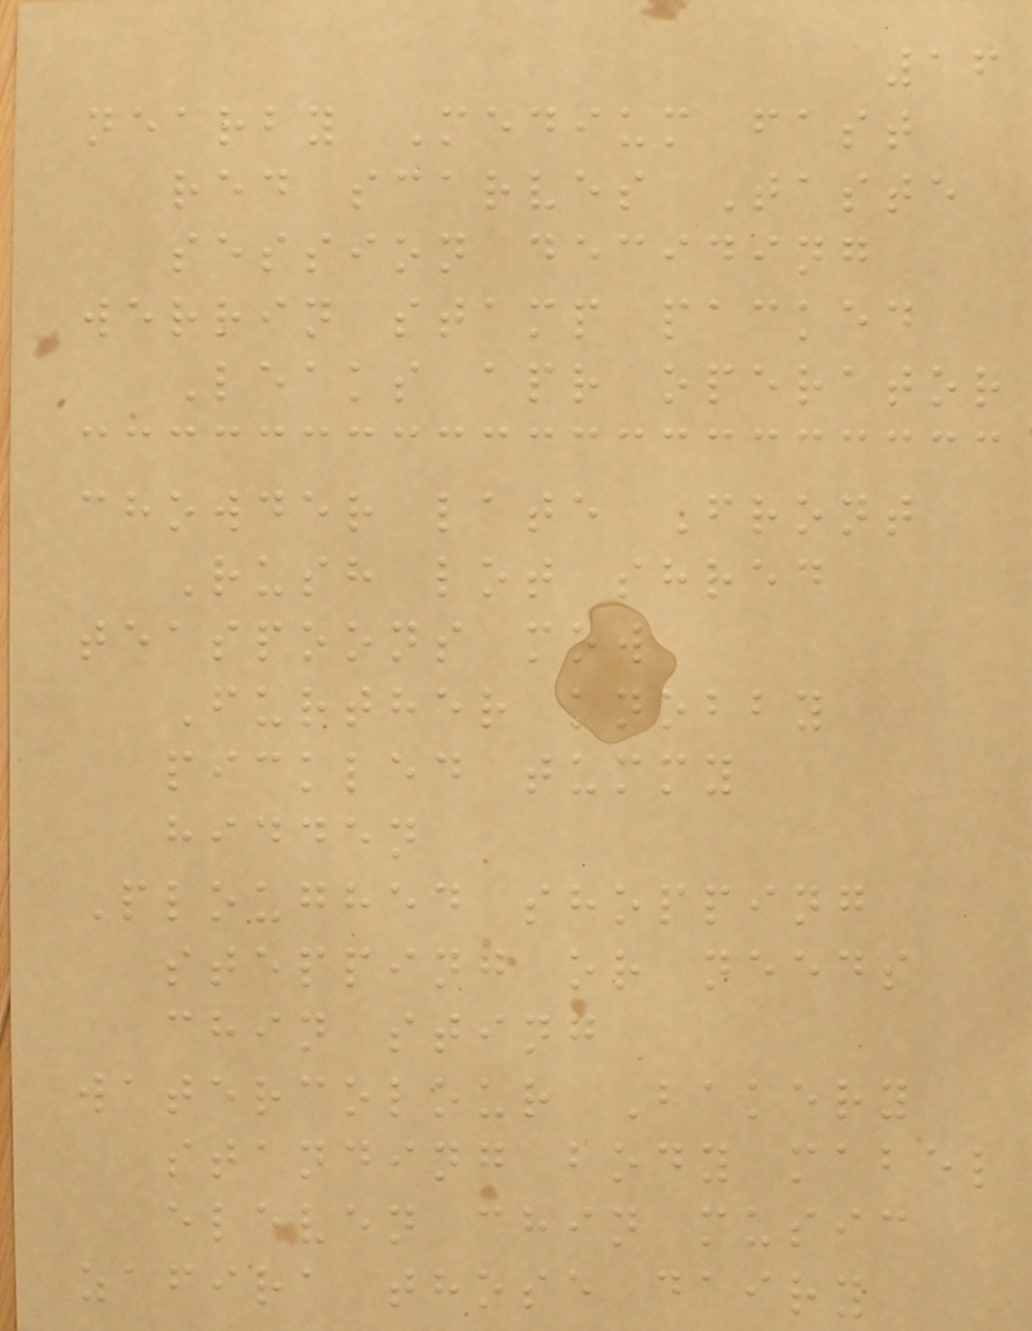16
nearby Medium fast
red scarves Taste
session deciding
werrin stamp packed
Leaks apr operator
chowder late Front
Rush lot shred
teaspoons mow
Further knobby
pickled tummy
hidden
Ploughed shopping
stepping or needs
chin sting
watercolour Bakery
standing body mabel
eleven chin music
zafira those dairy
